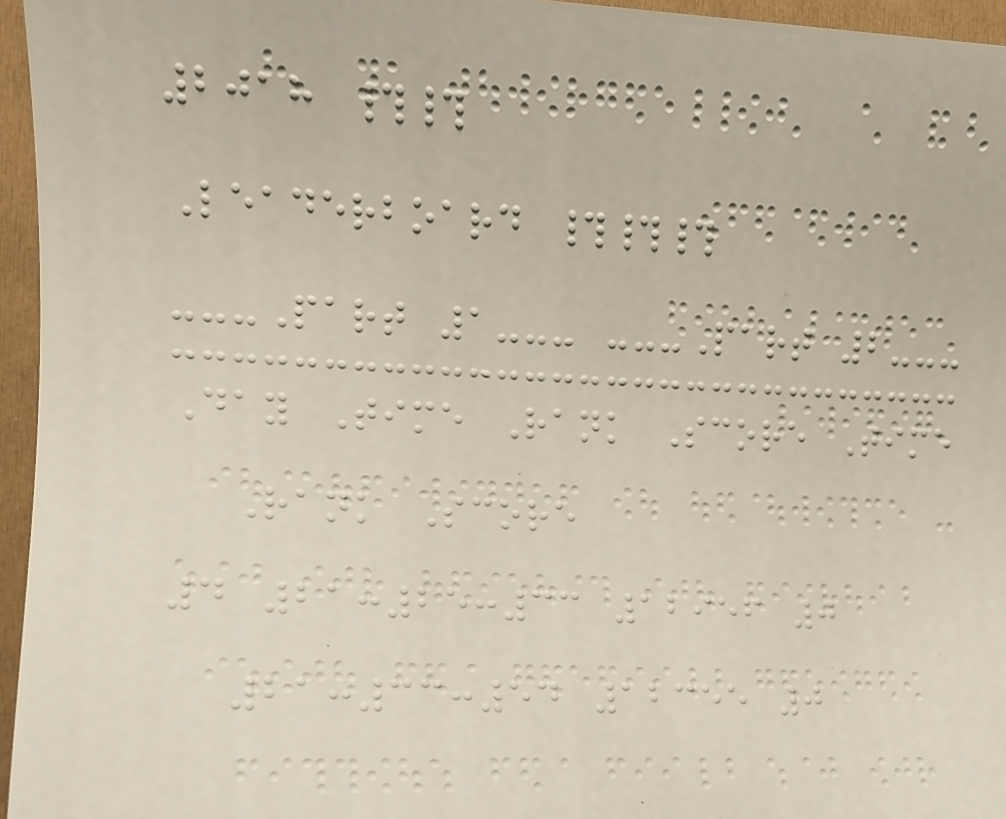2018 ##
Leaderboard ###
---Part 1--- ---Part 2---
Day Time Rank Score Time
Rank Score
4 21:25:33 12956 0
21:33:54 12355 0
